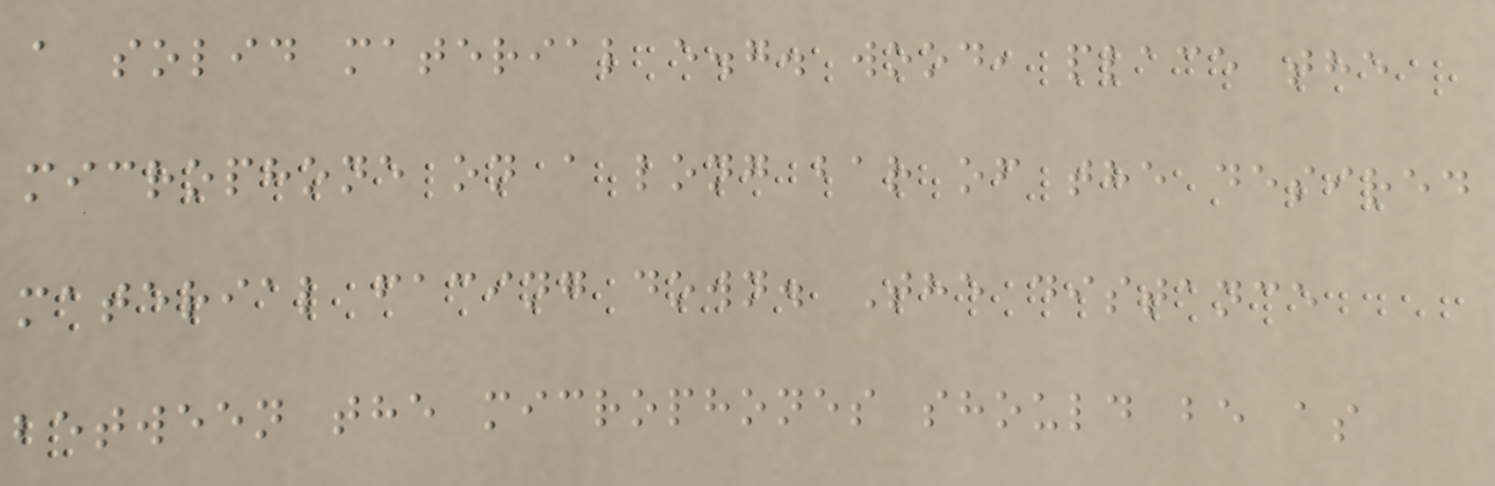a solid material e.g. wood, place the
microphone on a long bar of the desired
material facing down. The distance
between the microphones should be as
